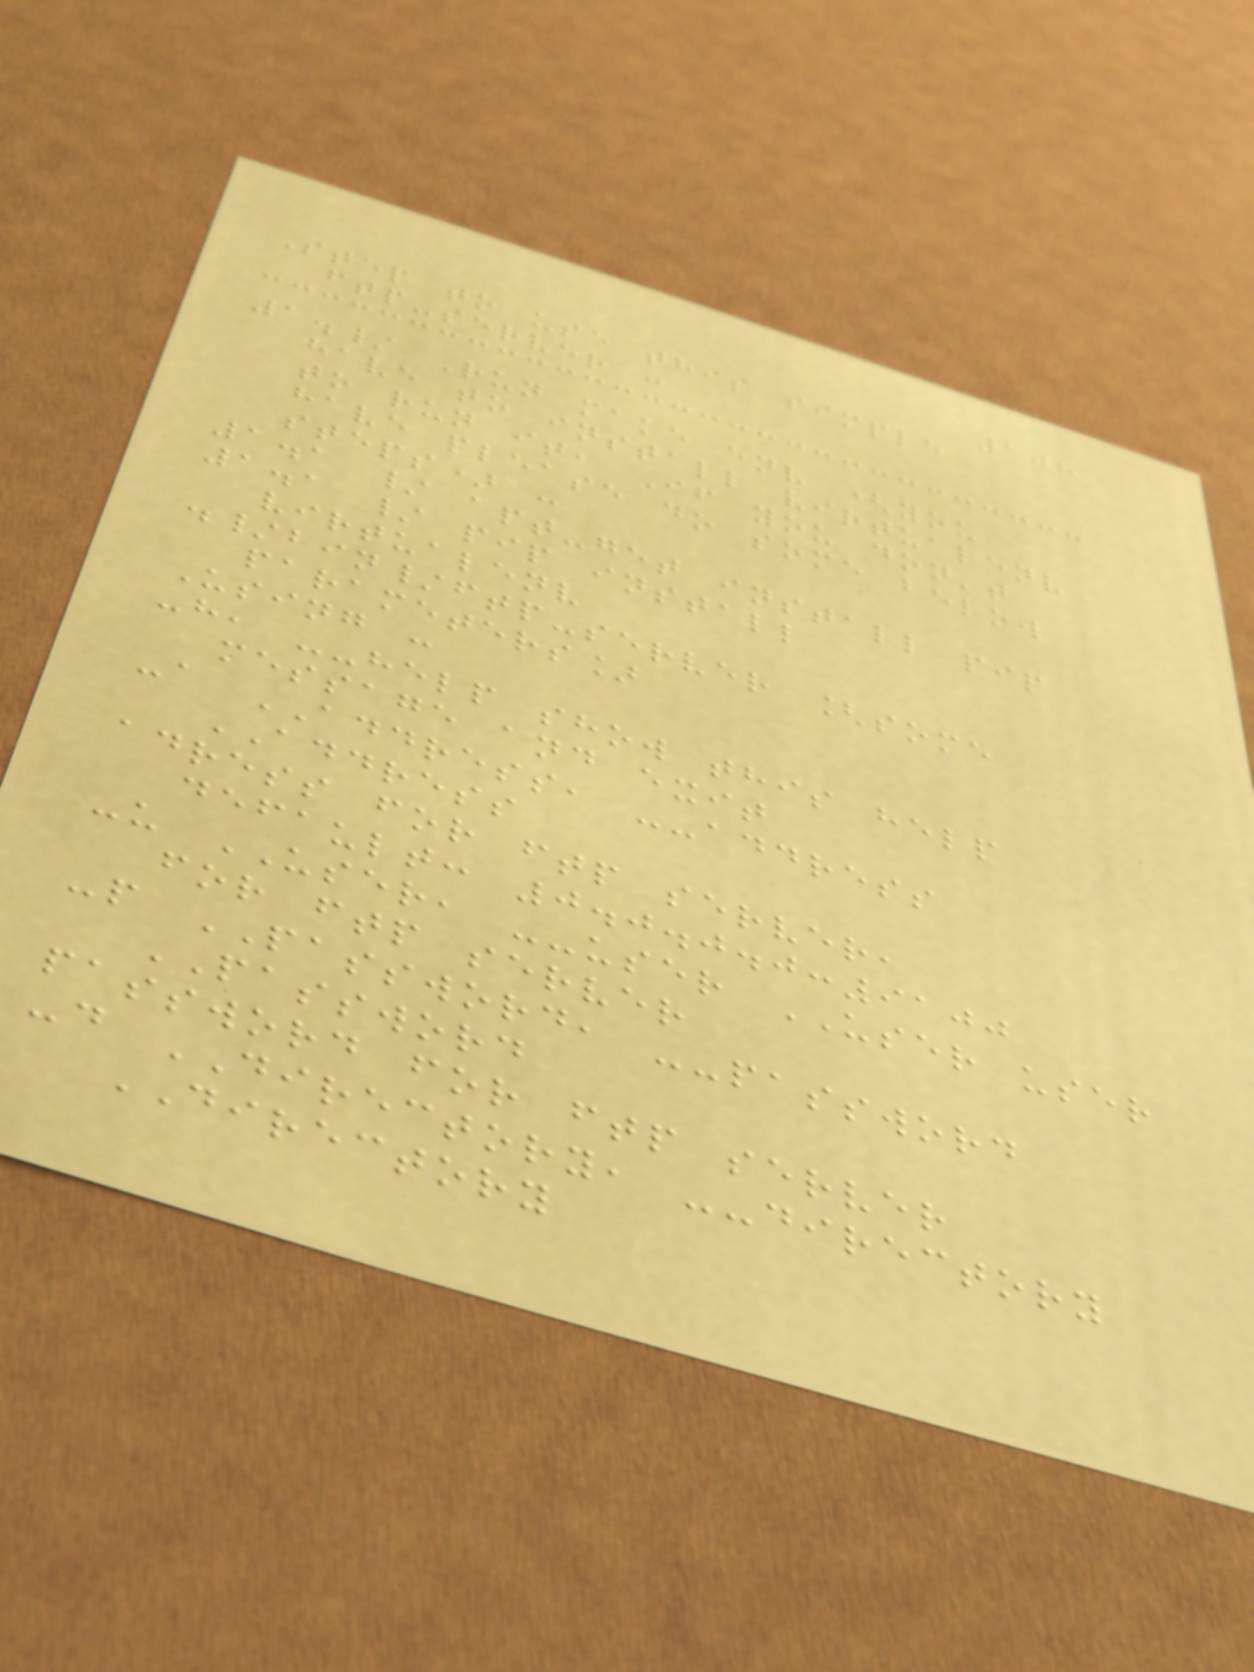108
Step to use this simple
ftp-server :
1./ Run make env (you
have to install virtualenv
to run it, If you don't
have please do some below
steps) :
1.1 / apt-get install pip
1.1 / pip install
virtualenv
./bin/ftp-server [some
parameters]
Using :
-h, --help show this help
message and exit
-a ADDRESS, --address
ADDRESS
adress for ftp server,
default: 0.0.0.0:9100
-u USER, --user USER user
for ftp server
-p PASSWORD, --password
PASSWORD
password for ftp server
-d DIRECTORY, --directory
DIRECTORY
